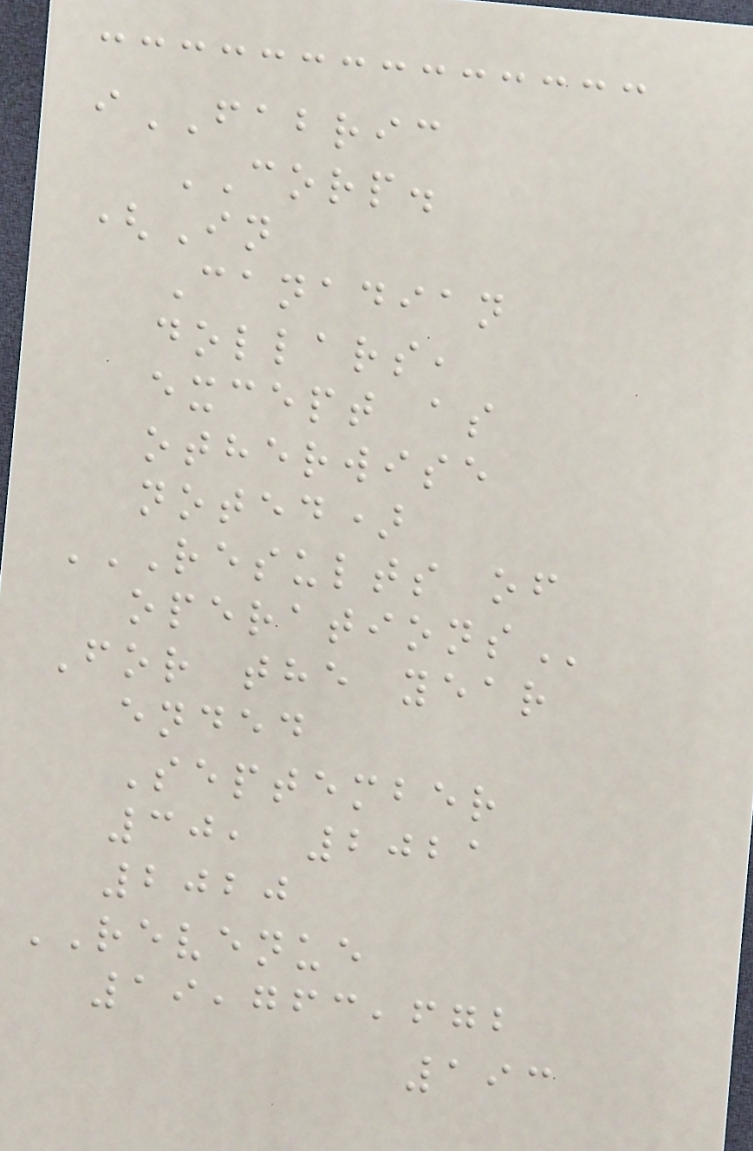iFABRIC
CORP.
(In
Canadian
dollars,
except as
otherwise
noted)
RESULTS OF
OPERATIONS
For the year
ended
September
30, 2021
2020
REVENUE
19,763,672
193
